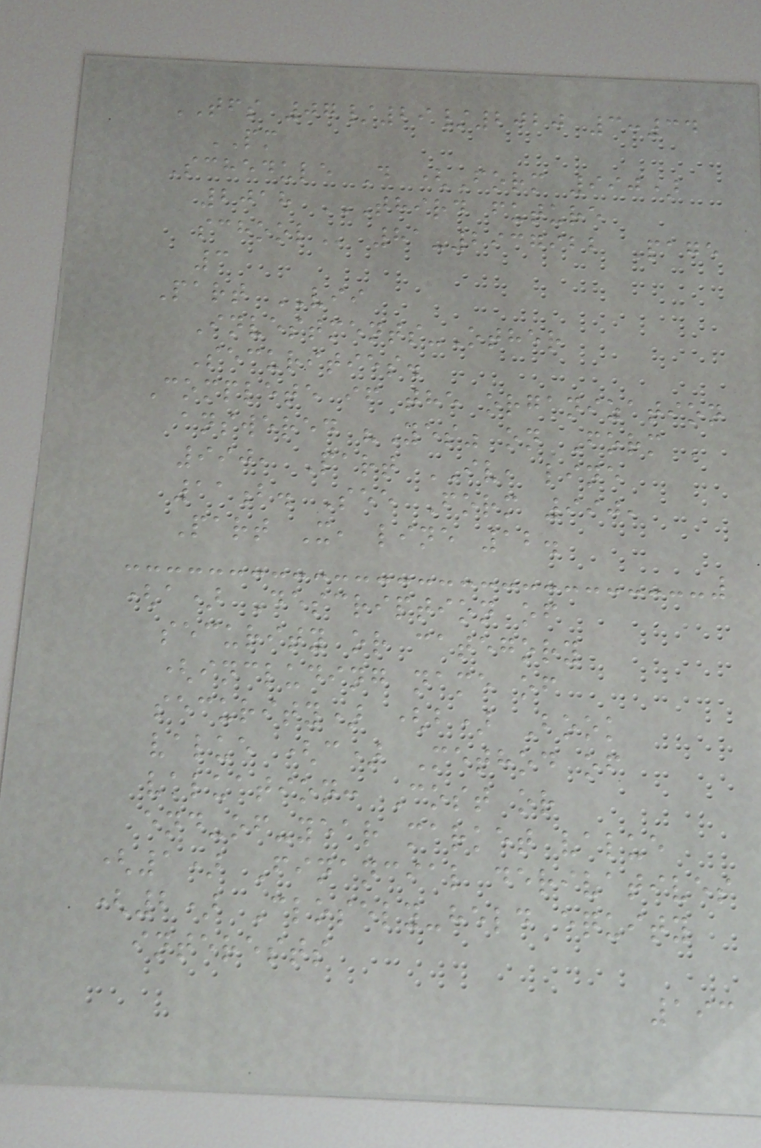TFS 07/29/2020 3:34
PM
Schedule D (Form 990)
2018 THIRD FUTURE
SCHOOL 81-2937922 Page
3
Part VII
Investments-Other
Securities.
Complete if the organization
answered "Yes" on Form
990, Part IV, line
11b. See Form 990,
Part X, line 12.
(a) Description of
security or category
(including name of
security) (b) Book
value (c) Method of
valuation: Cost or
end-of-year market value
(1) Financial derivatives
(2) Closely-held equity
interests
193
